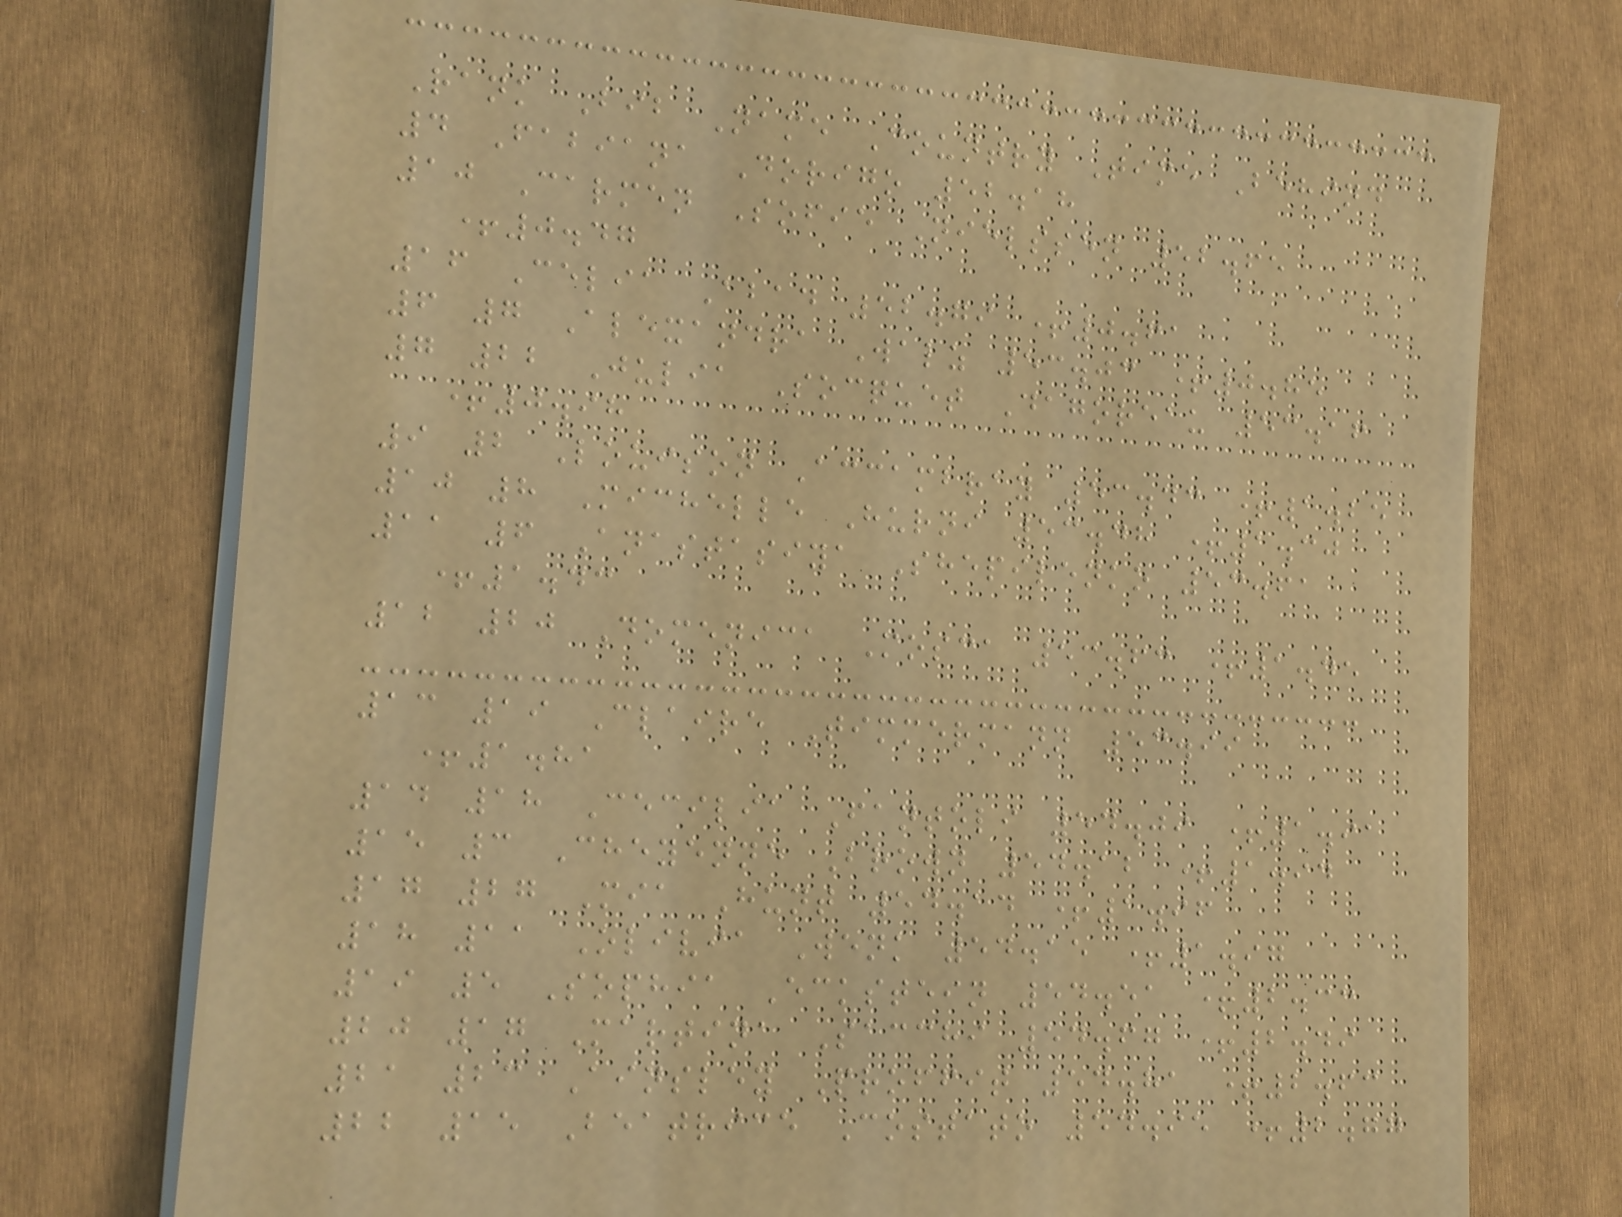Rank Bib Name Country Time Behind
4 Fabiana Dorigo 52.18
10 Carmen Sofie Nielssen 52.65
+0.47
16 Celia Abad 52.79 +0.61
6 7 Alexandra Walz 53.03 +0.85
7 22 Julia Socquet Dagoreau 53.16
+0.98
9 2 Louison Accambray 53.43 +1.25
10 8 Michelle Hurni 53.48 +1.30
11 6 Anastasiya Shepilenko 53.61
+1.43
12 20 Domenica Mosca 53.63 +1.45
13 19 Claire Timmermann 53.99
+1.81
14 18 Cecilia Fantoli 54.09 +1.91
15 3 Cheyenne Brown 54.12 +1.94
17 27 Mia Hunt 54.14 +1.96
18 11 Olivia Wenk 54.15 +1.97
19 5 Sophia Eckstein 54.51 +2.33
20 17 Martina Sacchi 54.67 +2.49
21 23 Ainsley Proffit 54.81 +2.63
22 15 Beatrice Costato 54.95 +2.77
